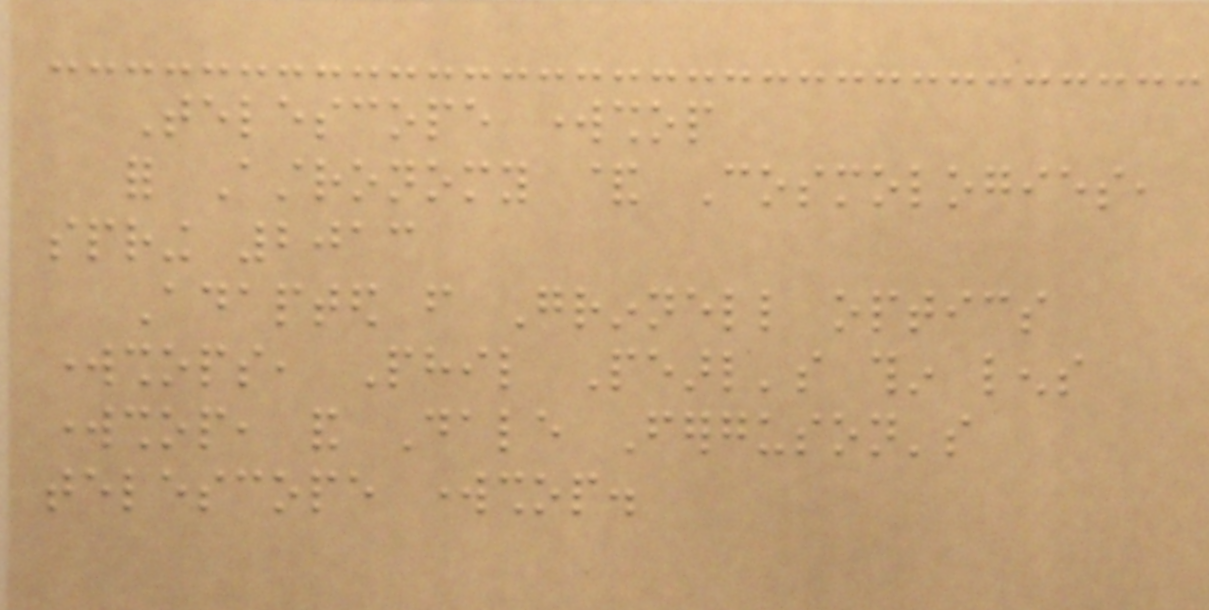Telescope workshop
for Astronomy & Cosmologies,
spring 2013
Adapted from Grinnell optics
workshops, Phil Pearl's thin lens
workshop, and Dale Ferguson's
telescope workshop.
